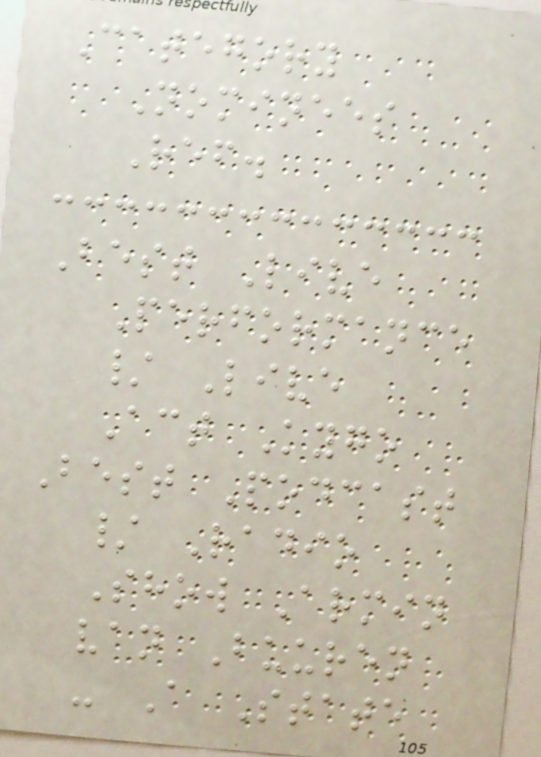Category
Nominees
Ref.
Best Live
Performance
/ Live
Act Kygo
Best Podcast
/ Radio
Show Armin
van Buuren
- A State
